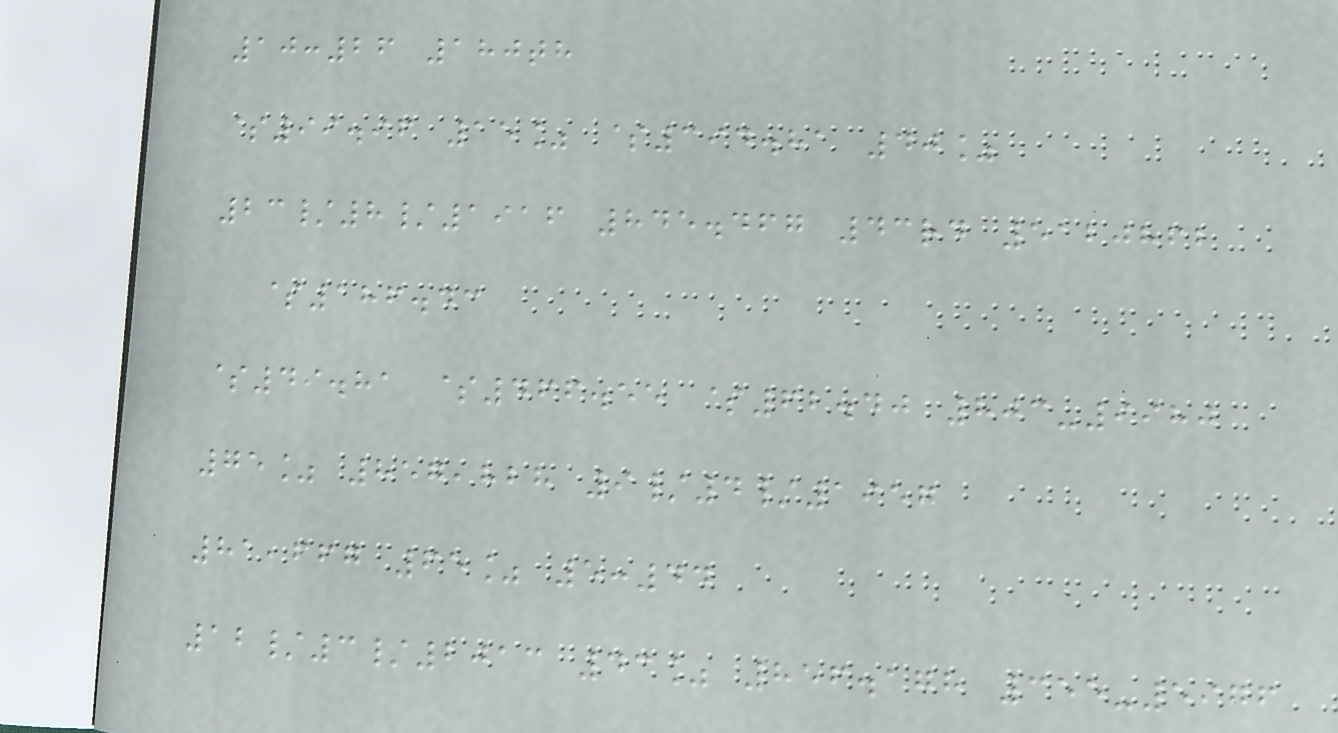10:26 180th
$99.96 15% $394.81 40%
23/8/1916 845.467 43rd 5120862
$186.43
$49.81 $466.55 $62.40 803-9980
75% 857,828 9/4/1957
81,667 65% 5:44
12/3/2013 43% 856.178 355-5976
